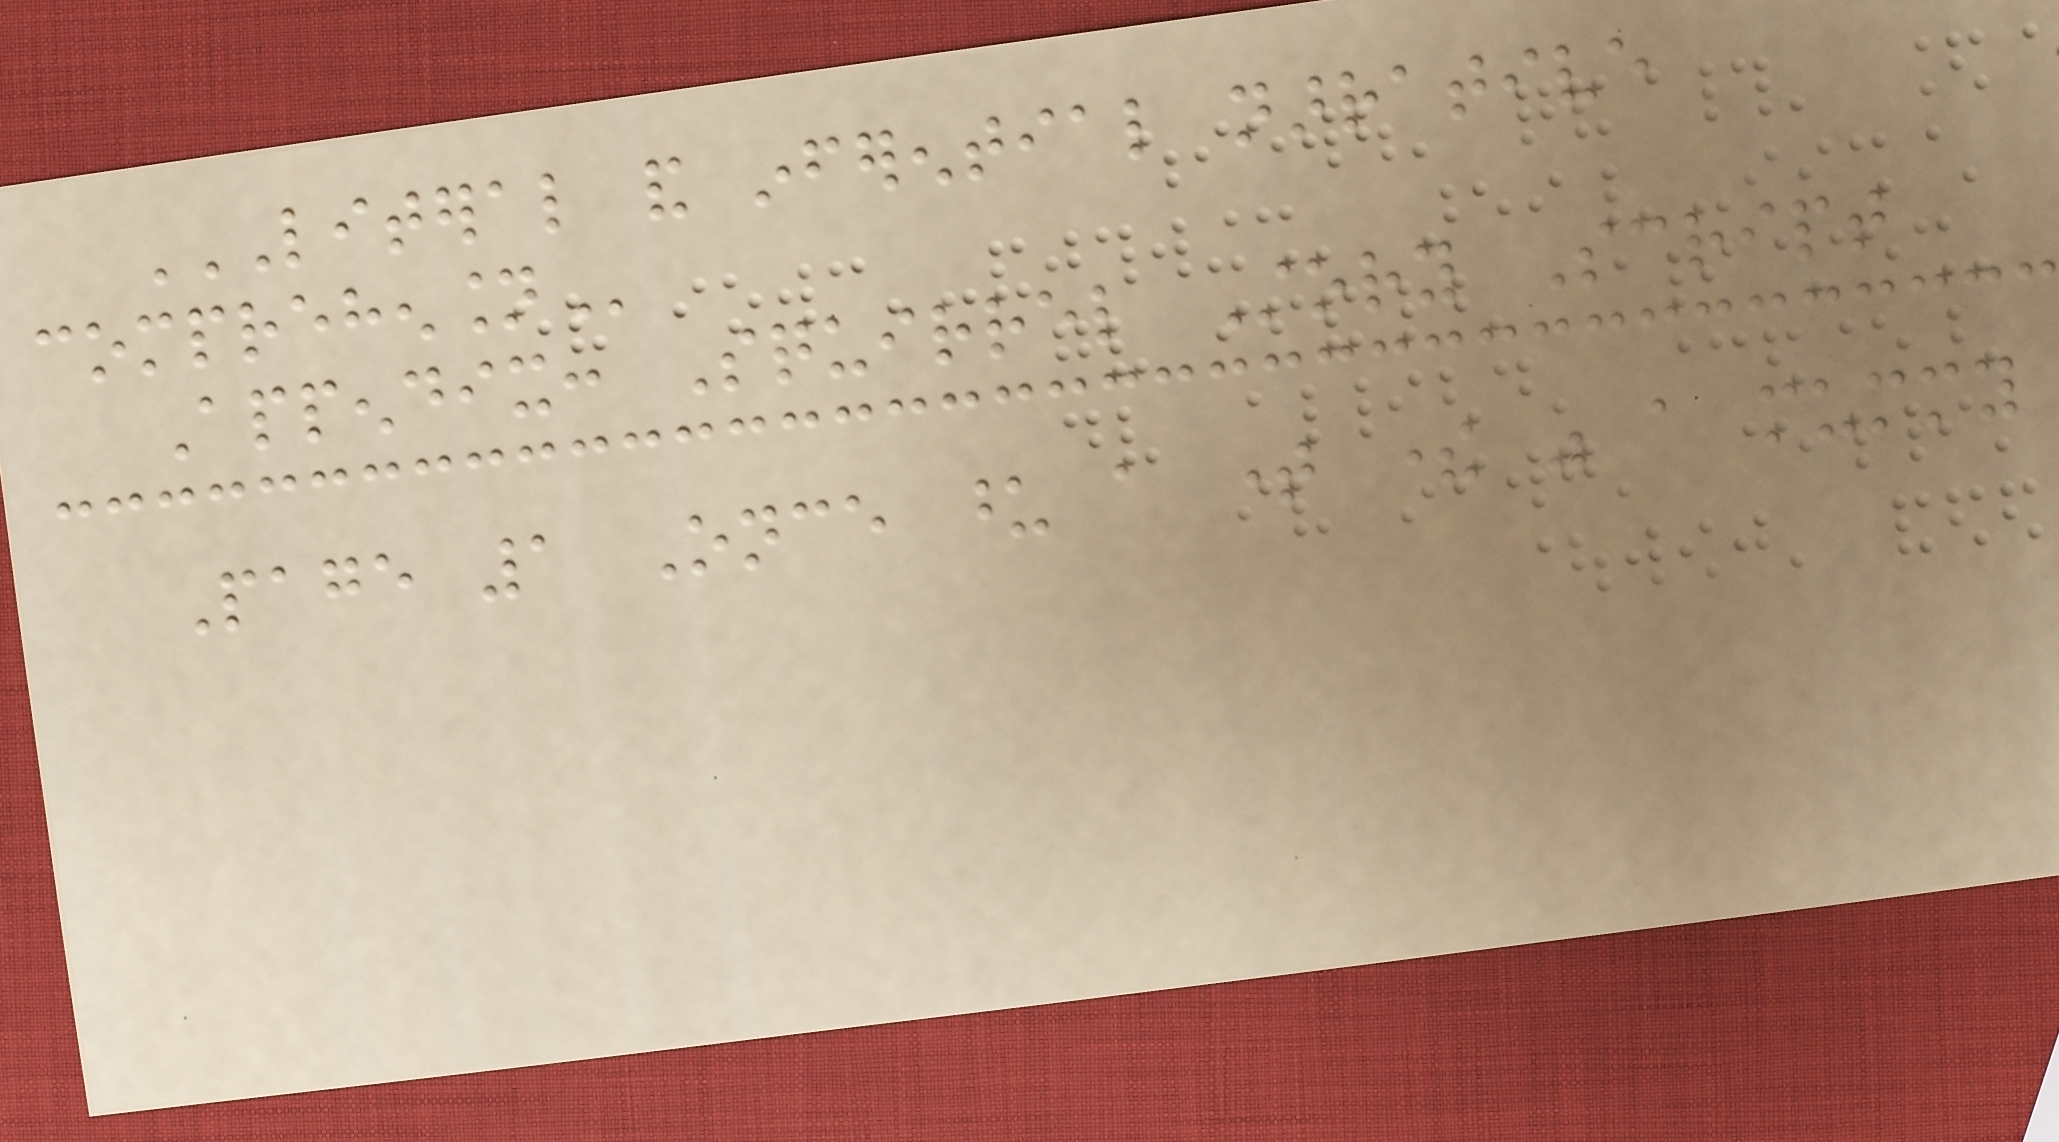LITERAL AND INFERENTIAL NARRATIVE
COMPREHENSION
Appendix: Squirrel Story Script
Page 1 Once upon a time there was a mummy
